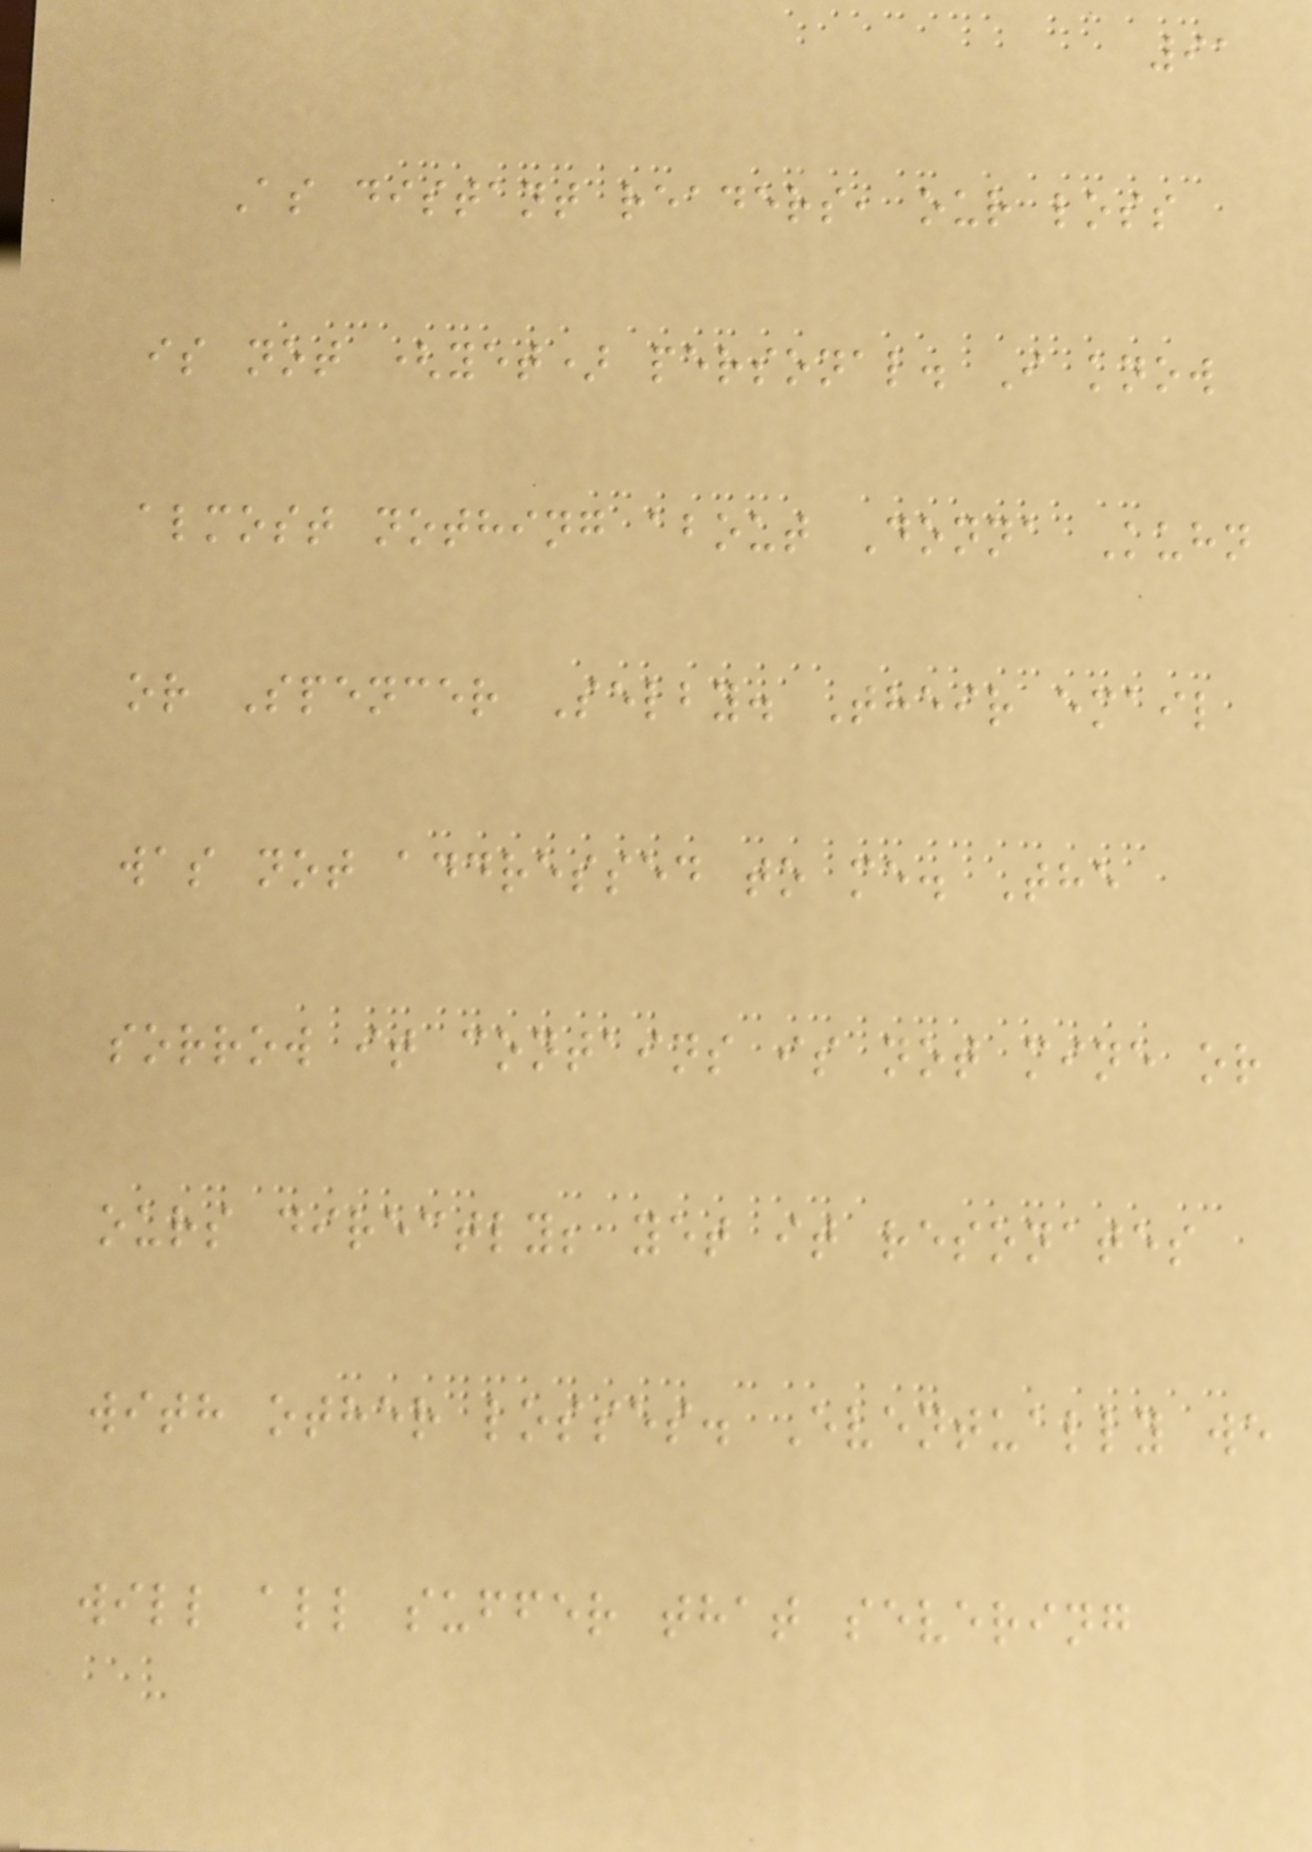91
As distant readers, our loss
is not (yet) personal. I know
almost nothing about Donna Kuhn
or Spencer Selby. Their email
was not addressed to me. The
sorrow it contains is not mine or
ours directly; yet it resonates
with other losses. Eventually we
will all suffer that severing
